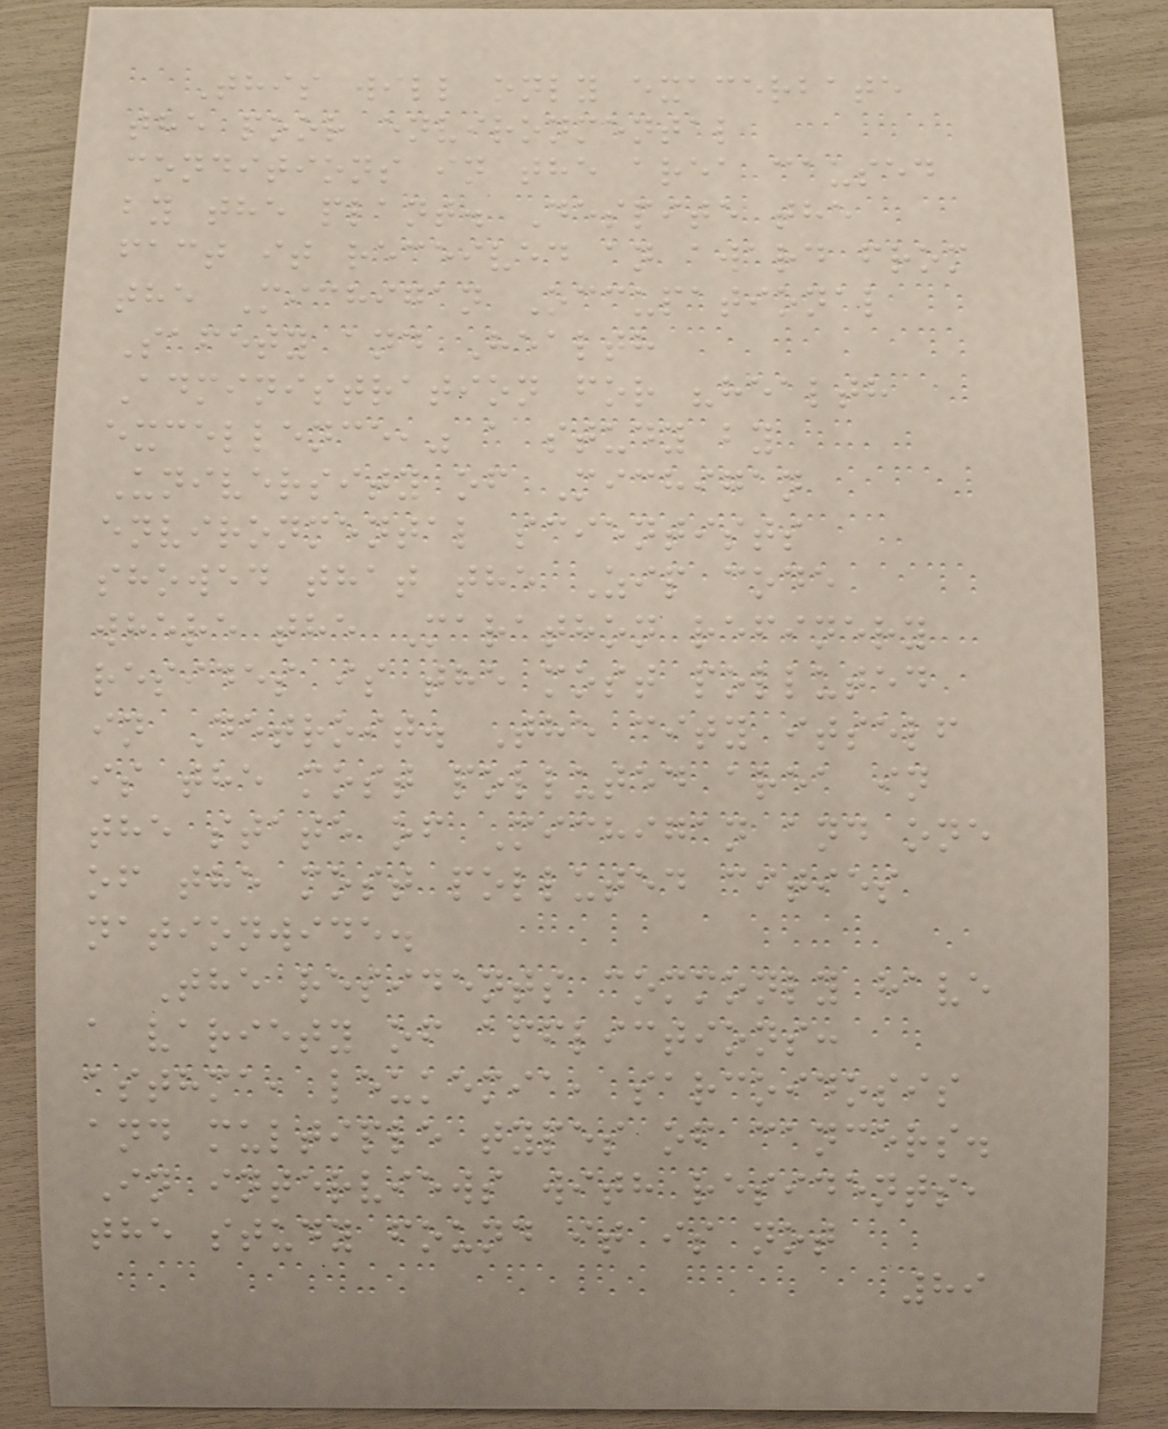This will only exacerbate
the poor environmental
conditions in the area caused
by the plant. Despite the
fact it received an award from
the Michigan Occupational
Safety and Health
Administration for "health
excellence," a study by
University of Michigan
environmental scientists
showed that the Zip code
where the Marathon refinery
resides is the most polluted
in Detroit. The city itself
is the most polluted area in
the state of Michigan and one
of the most polluted cities
nationwide.
The residents commonly have
a variety of afflictions:
asthma, leukemia, sarcoidosis
and multiple types of cancers.
In interviews with residents,
the study found it is not
89
